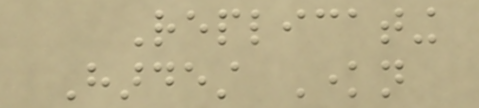Replicating
Hardest Known
